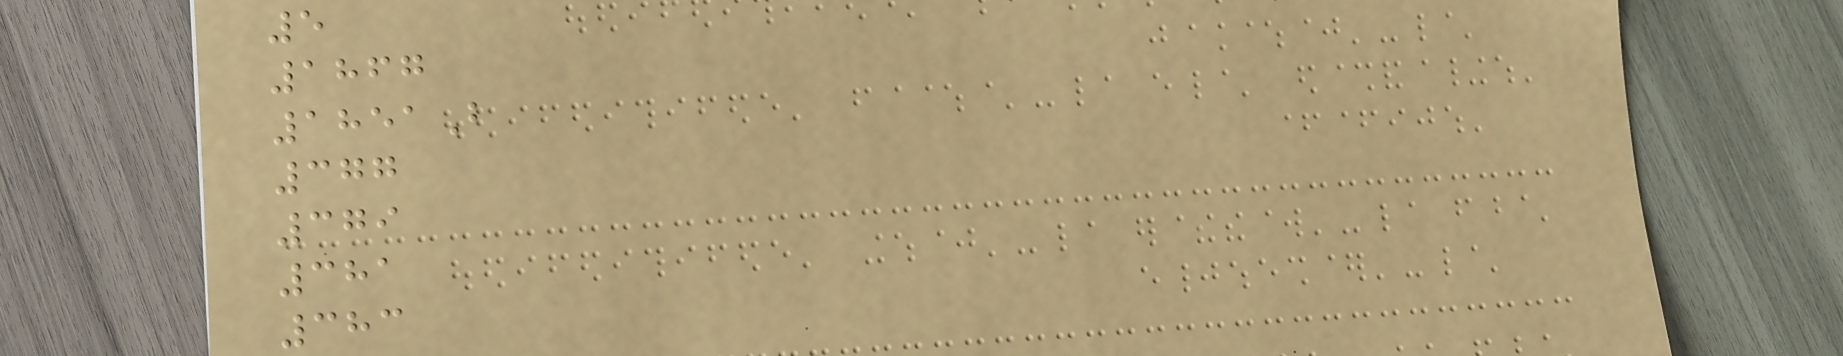5
1867
1851B
377
379
381
383
